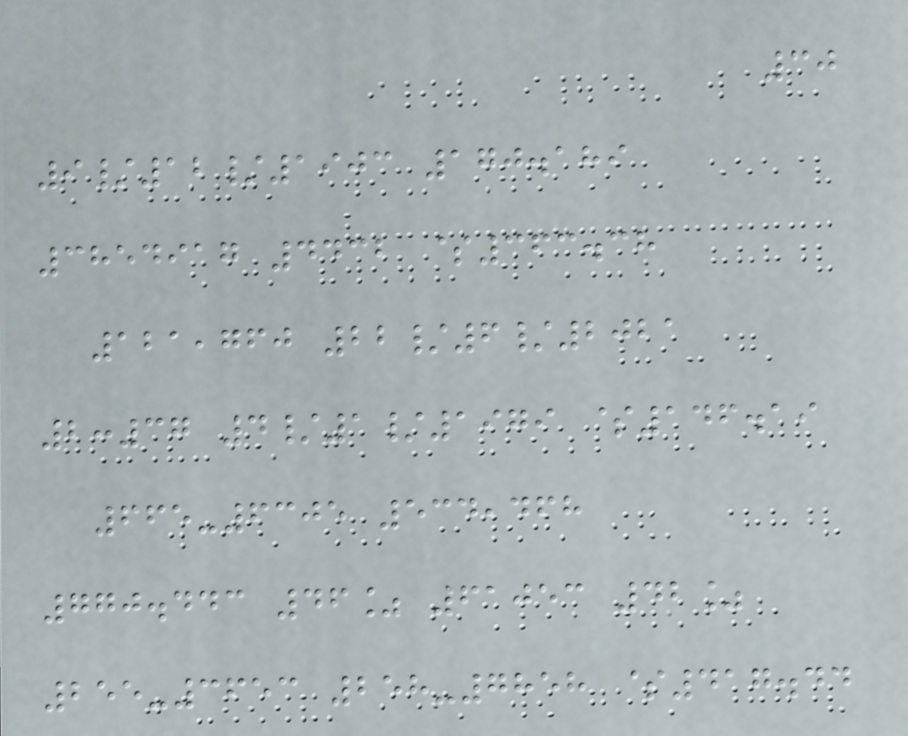30
9/12/1903 170.189
3854917 4432 $363.38
121,760 22/6/2021
2:37 4/1/1979 $146.19
665-6305 534,468
770.443 46% 61053 42%
255-3653 258-7858 $417.44
